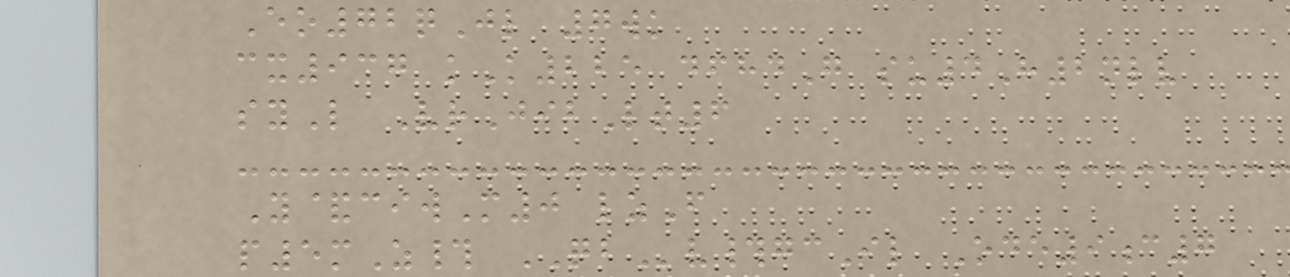Eo72qJl 7wk
cx937 kK225 dfhdG su4H2nlv
syL VrJibLt6
Y&ciwM0 lzF
p5mZ# QBv#gcIl Ode9c7
